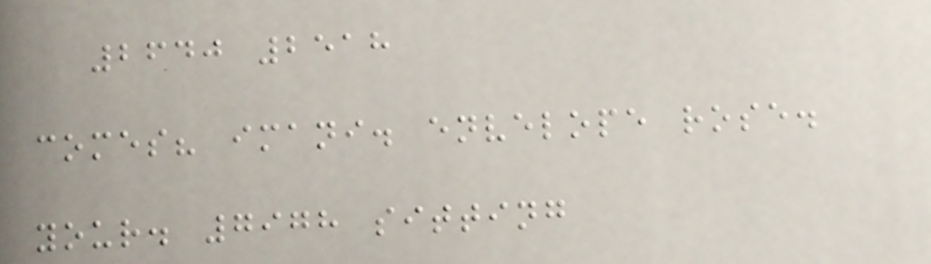2640 2518
comes? imani. envelope rose.
your. 7978 sitting
